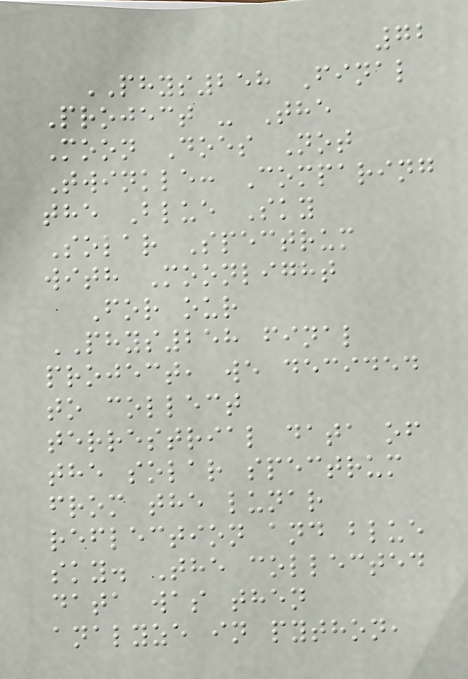72
PHYS258 Final
Project - The
Moon Does Not
Twinkle: Comparing
the Blue Sky
Solar Spectrum
with Moonlight
For our
PHYS258 final
project, we decided
to collect
terrestrial data of
the solar spectrum
from the lunar
reflection and blue
sky. The collected
data was then
analyze in python,
